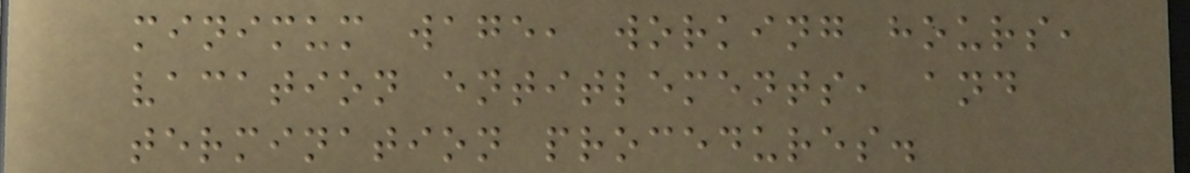minimum wage, working hours,
vacation entitlements, and
termination procedures.
